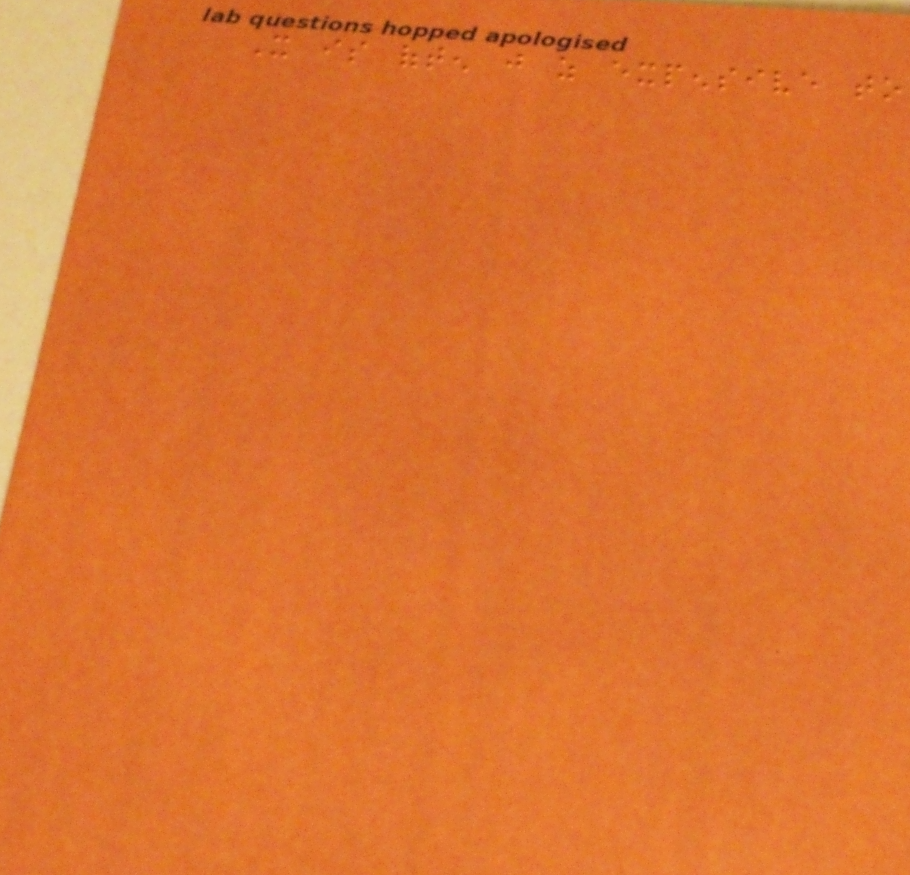It is often just as expensive to
